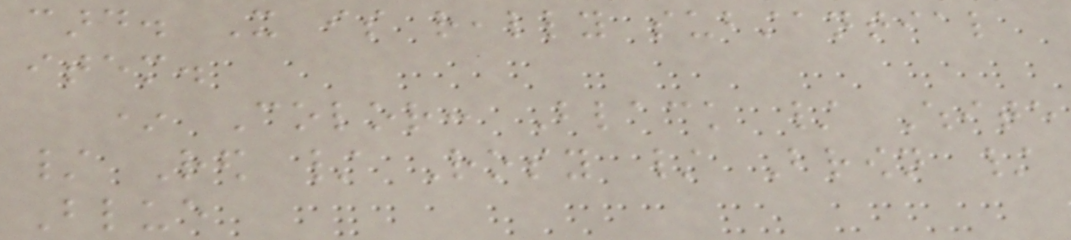card. It is really substantial
item.
* Color: Black / White
/ Red / Rosy / Brown /
Blue
